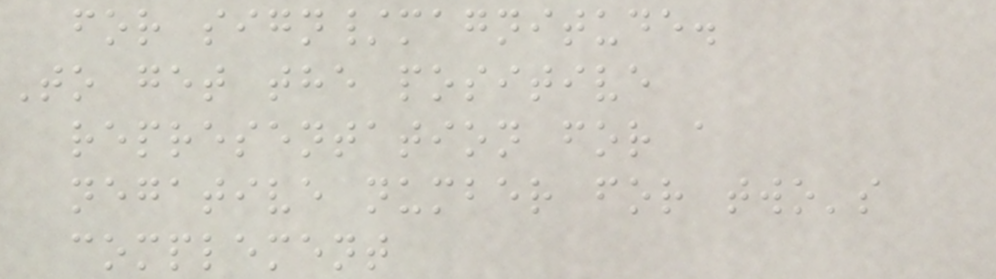for sign/magnitude.
To get the positive
representation for a
negative number for two's
complement
